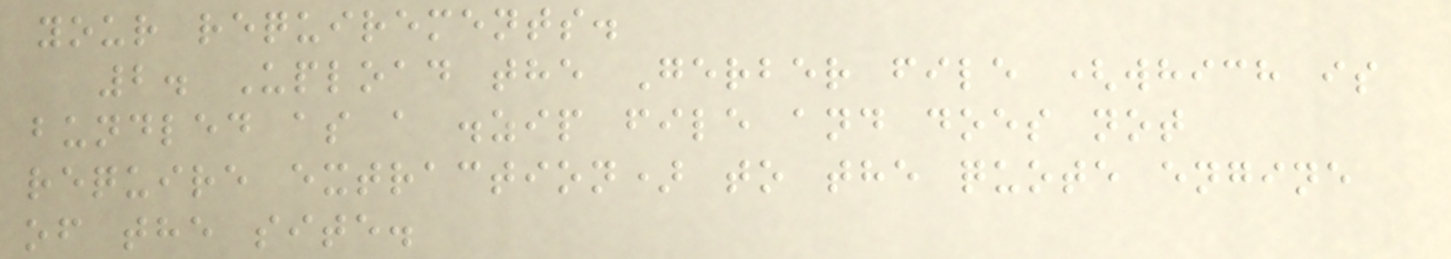your requirements.
2. Upload the Gerber file (which is
bundled as a .zip file and does not
require extraction) to the quote engine
of the site.
